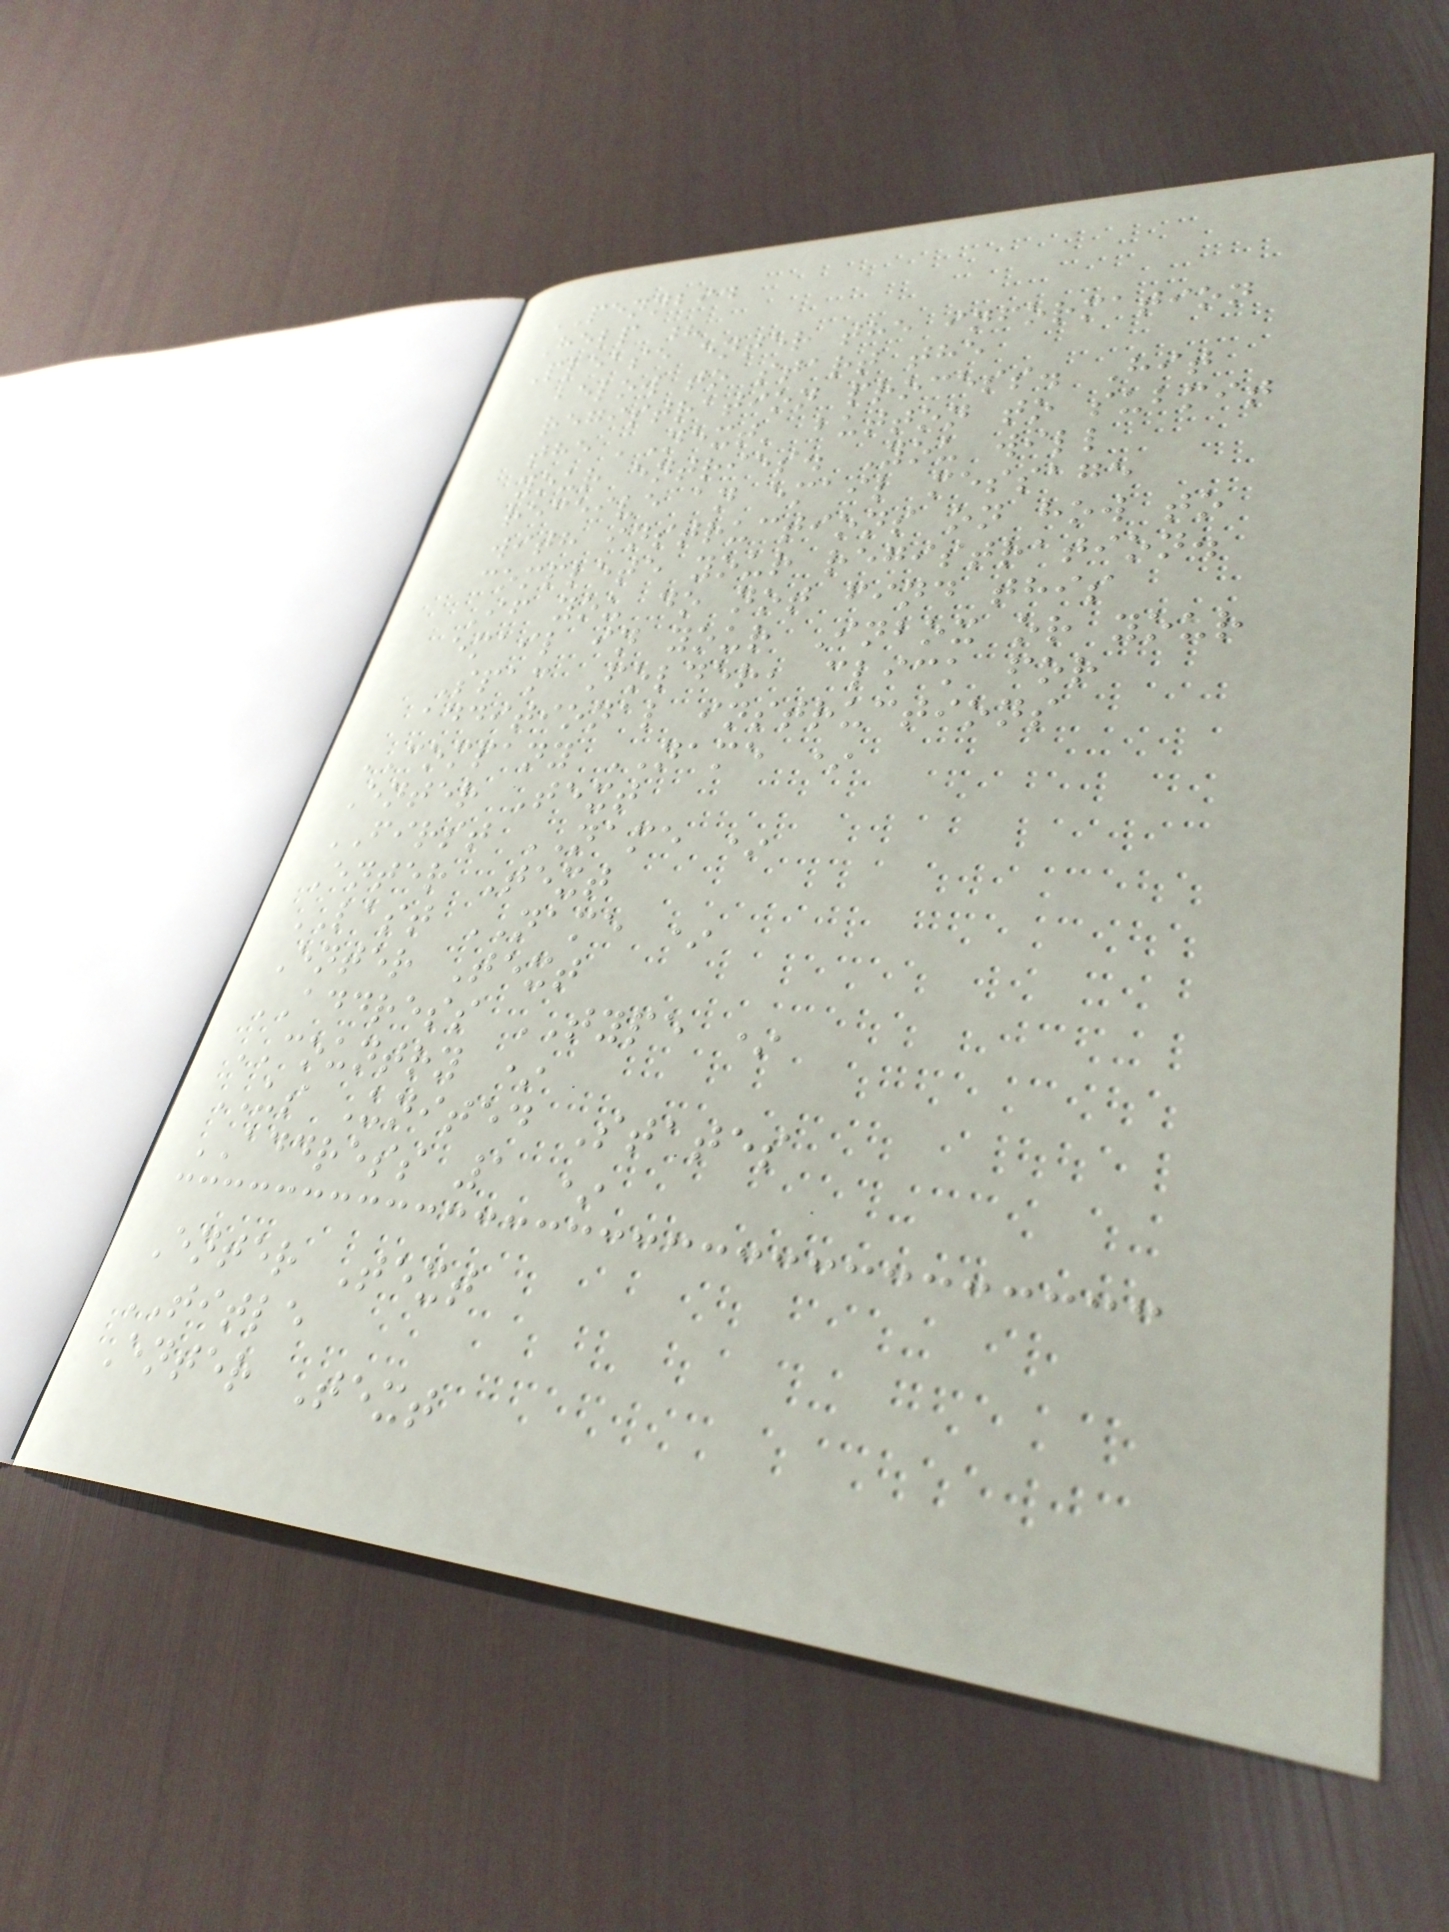PENNBID
Help ?
Please enter the information
below to start the
registration process. Hit
the 'Next' button to submit
your entries. You will
receive an email message
with instructions on how to
complete your registration.
If you do not find this
email in your Inbox or your
Spam Folder, click for
additional instructions
COMPANY NAME *
Enter Text
FIRST NAME *
Enter Text
LAST NAME *
Enter Text
ADDRESS TYPE *
COUNTRY *
US United States
ADDRESS 1 *
Enter Text
TITLE
Enter Text
